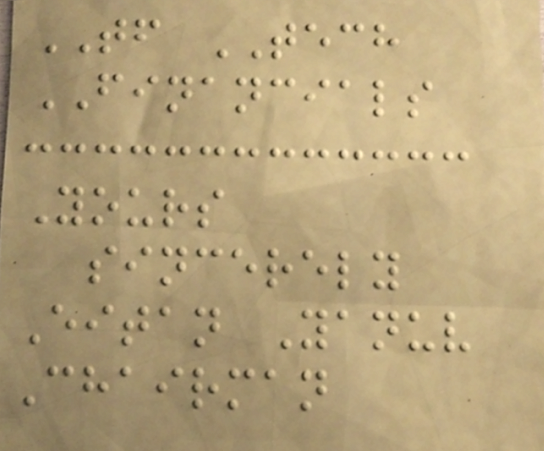TF TECH
FINANCIALS
Yours
sincerely
Eitan Yanuv
Chairman
